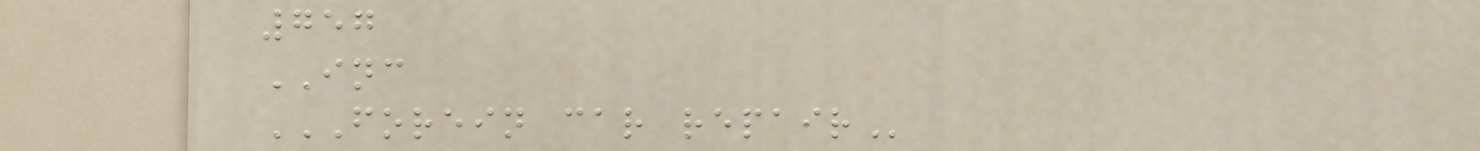757
INC
FOREIN CAR REPAIR
